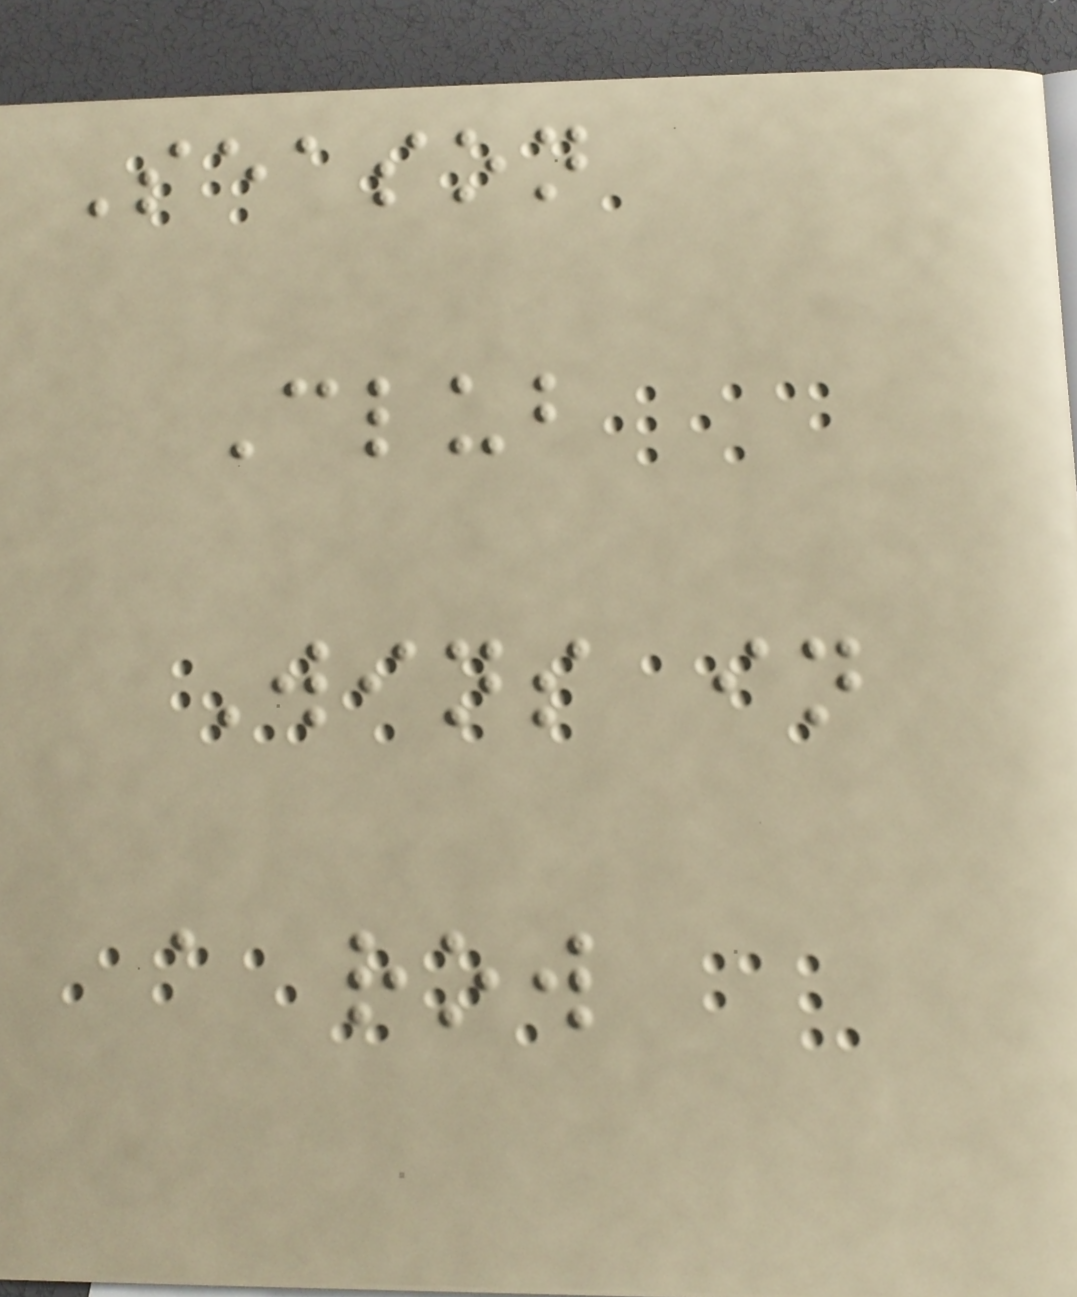Season
Club
Wins in
a row
